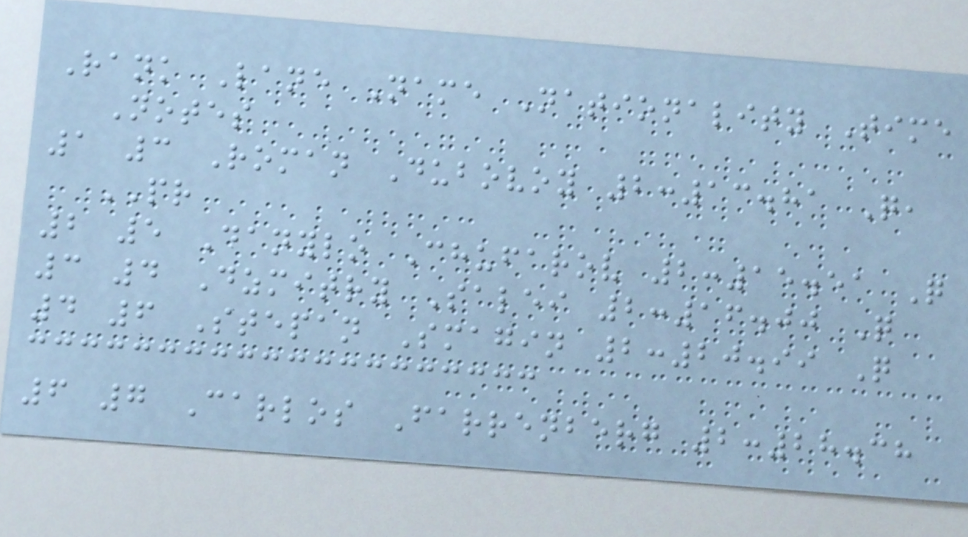Rank Lane Name Nationality Time
Notes
1 3 Roman Dubovoy 2:13.81 Q,
PR
2 5 Danylo Chufarov 2:15.51 Q
3 4 Dzmitry Salei 2:16.00 Q
4 6 Stepan Smagin 2:20.99 Q
6 7 Carlos Farrenberg 2:28.38
